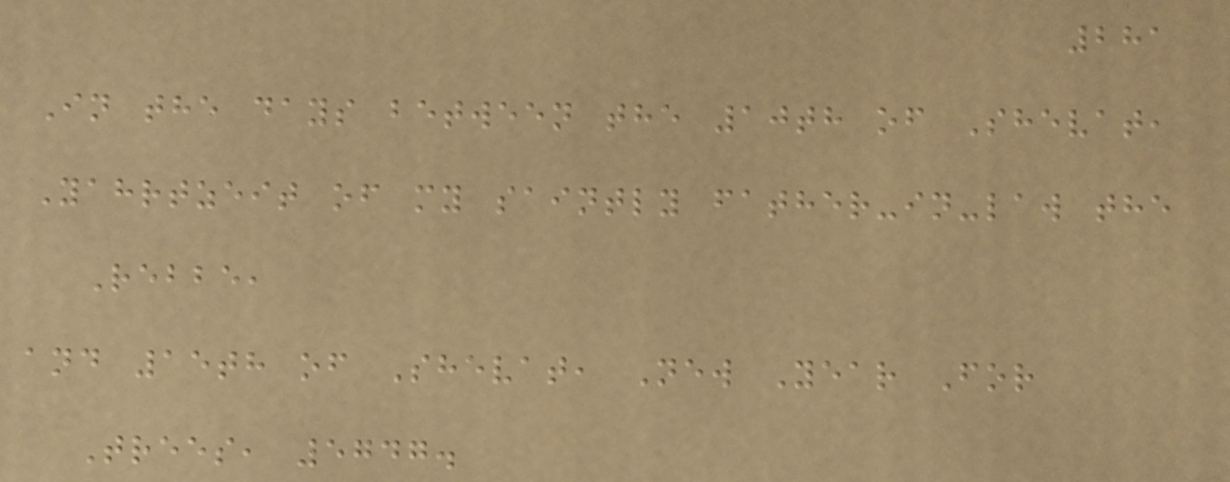281
In the days between the 10th of Shevat,
Yahrtzeit of my saintly father-in-law the
Rebbe,
and 15th of Shevat, New Year For
Trees, 5747.
